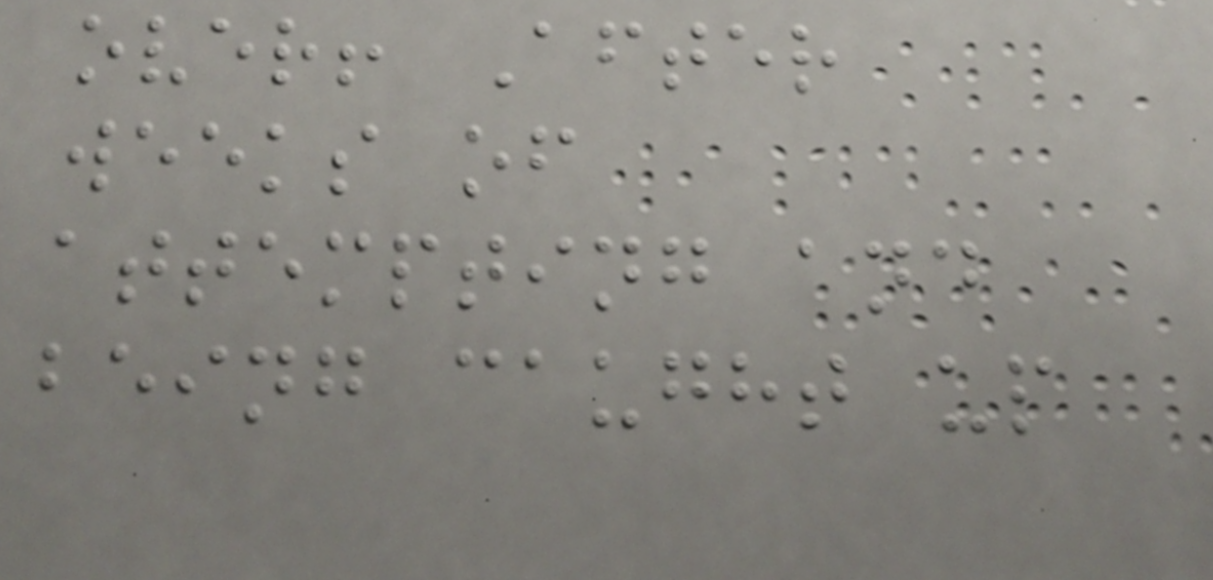over! After
weeks of
attempting and
being caught up
